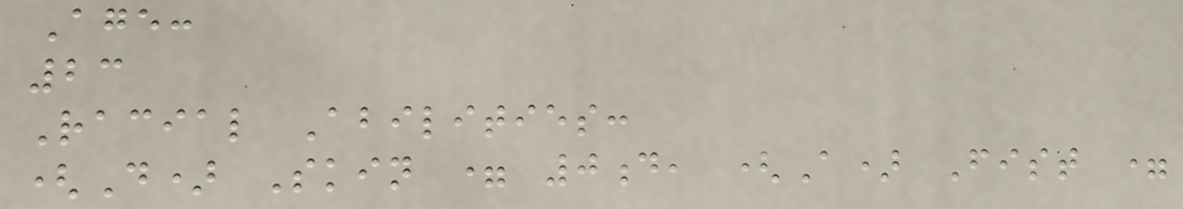Age:
23
Racial Abilities:
(D) Skin = 0d, (A) Fist =
